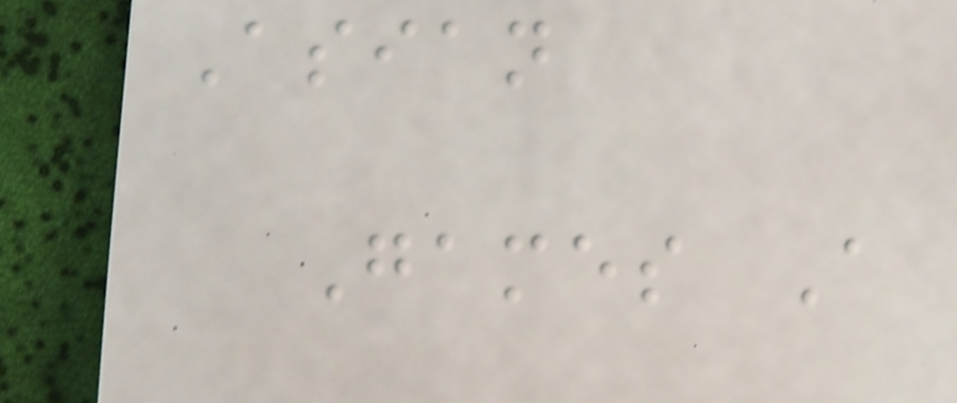Asian
Games A
